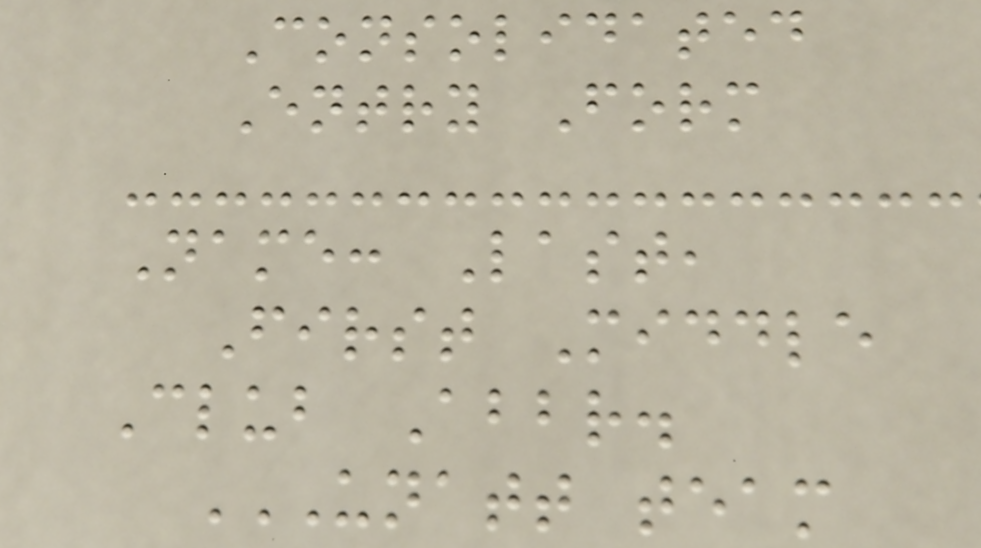Consolidated
Entry Form
Name: Last,
First Middle
Club Abbr.
UNATT TEAM
